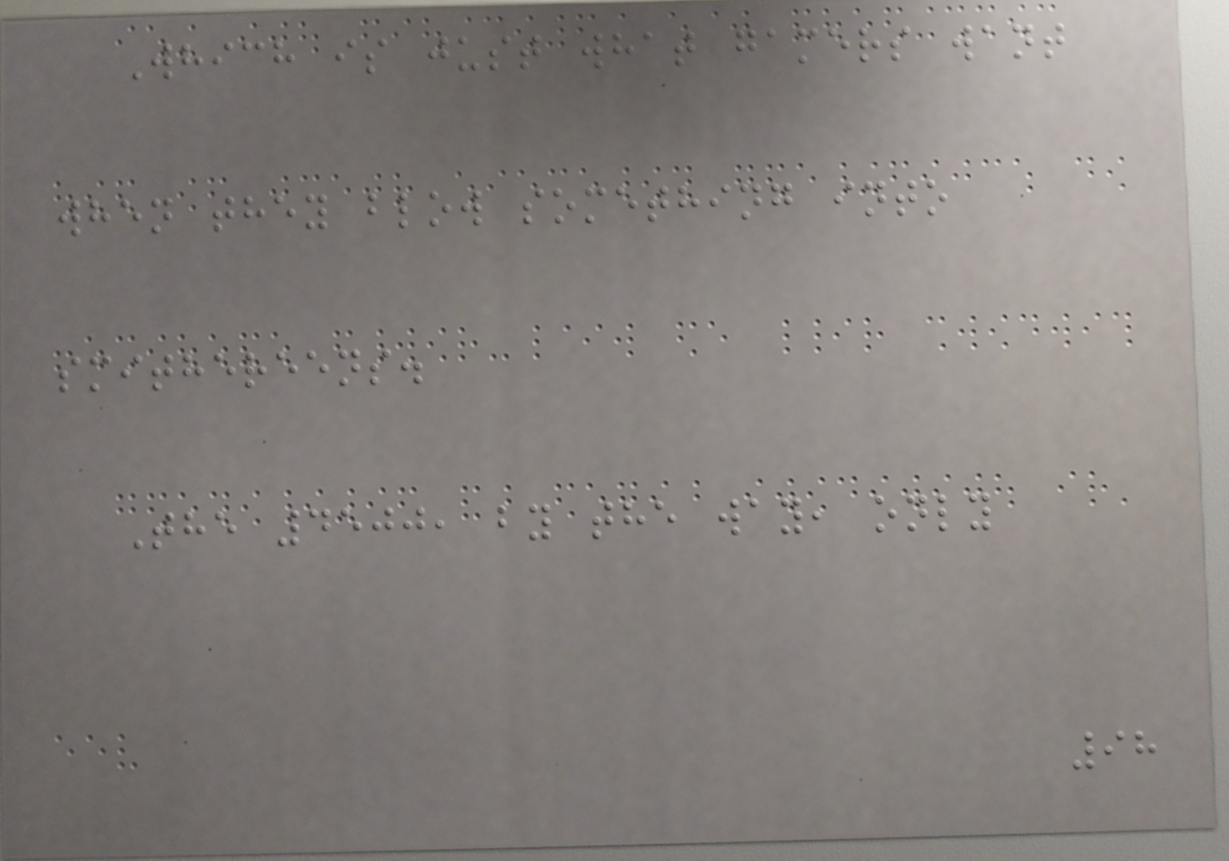Which is just what gamers want
when they blow something into
smithereens.
The 4500, by the way, only
98
